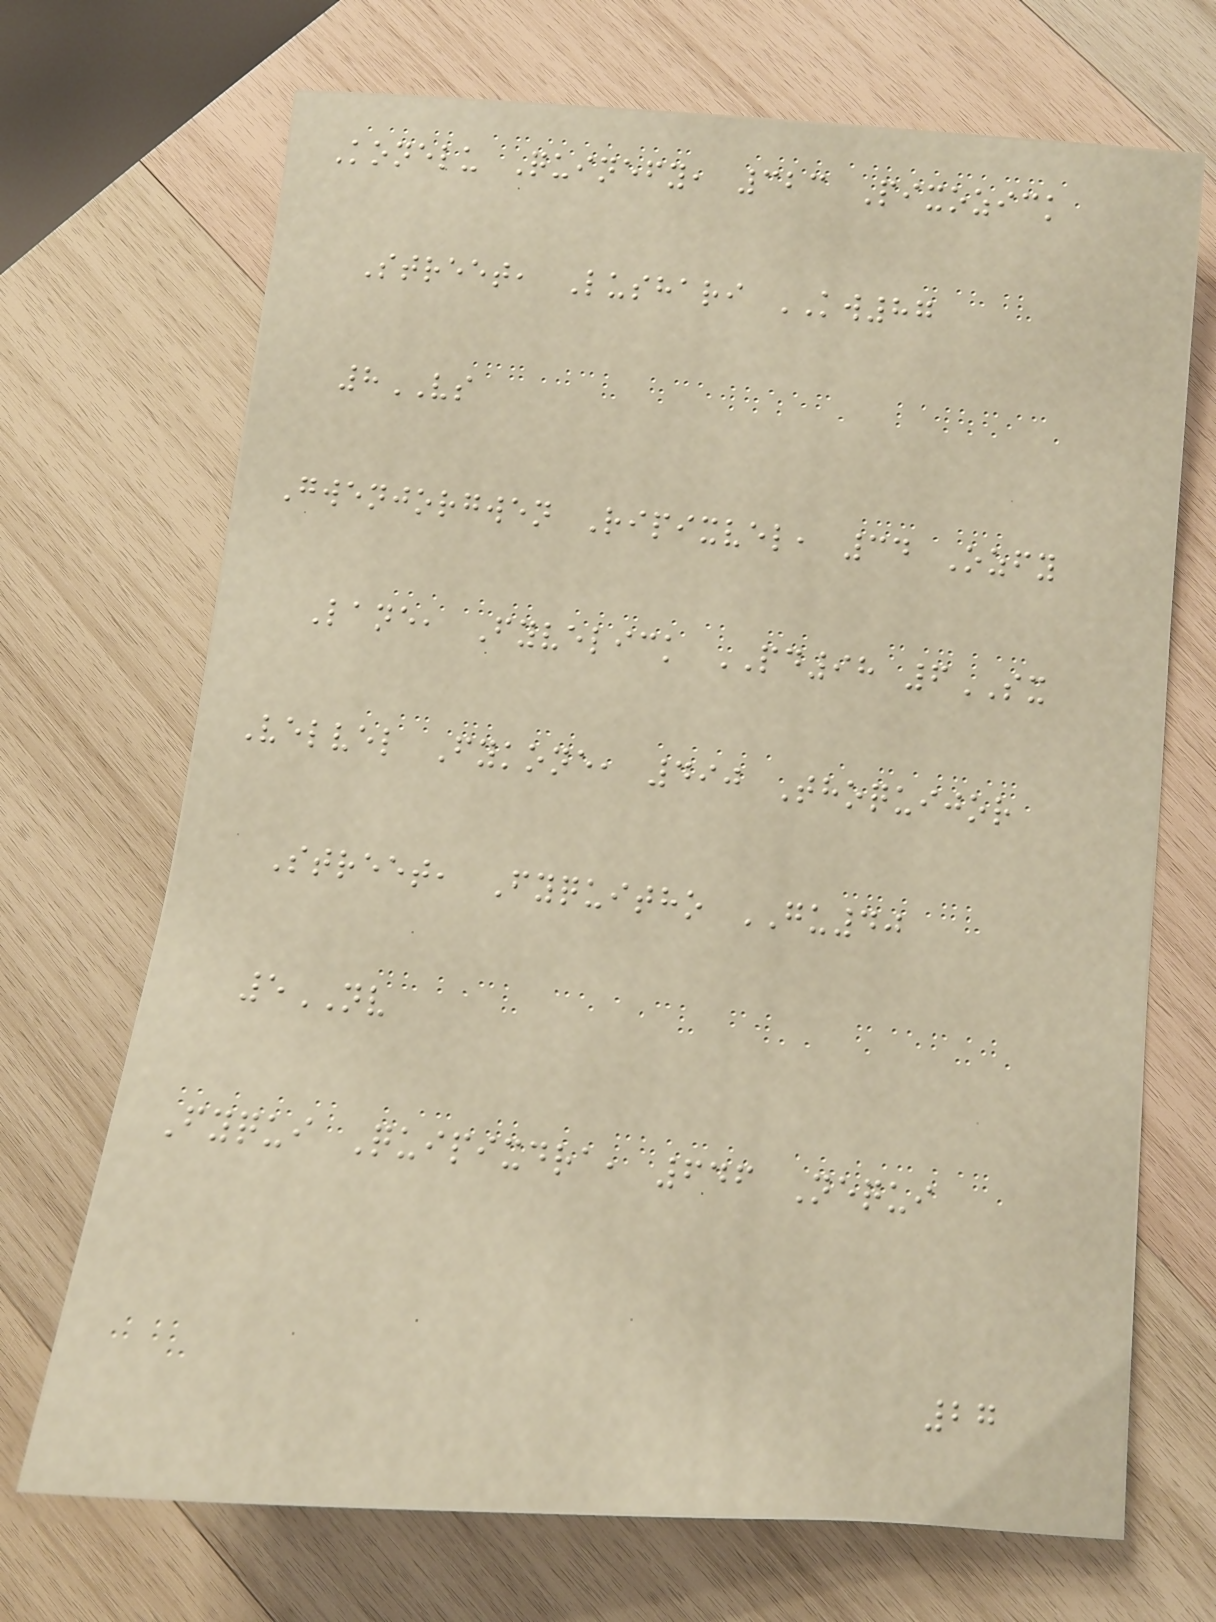Konelu Quinefy, 323 Pixozick
Street, Lushari KW87
8VS
Gwenjorgwen Ripixvel, 34 Ozfy
Lane, Fyvelick PD98 6SX
Velvel Fykone, 490 Thoquijor
Street, Fyquitho GU40
5NV
Fyqui Quipixdra, 646 Nequi
27
